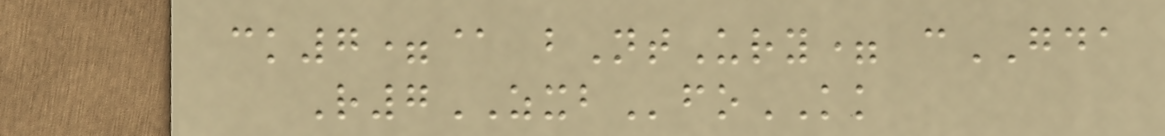ck7=@ bNtUry= cGDA
R7ZXBfoKK
